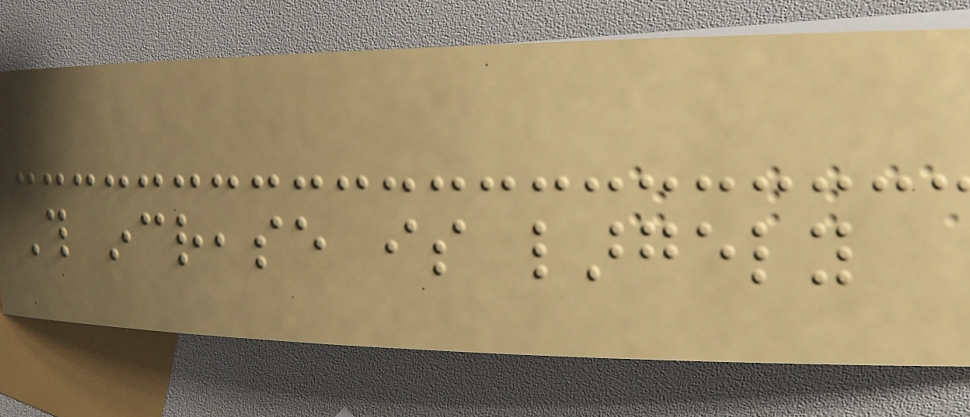This increase is largely
